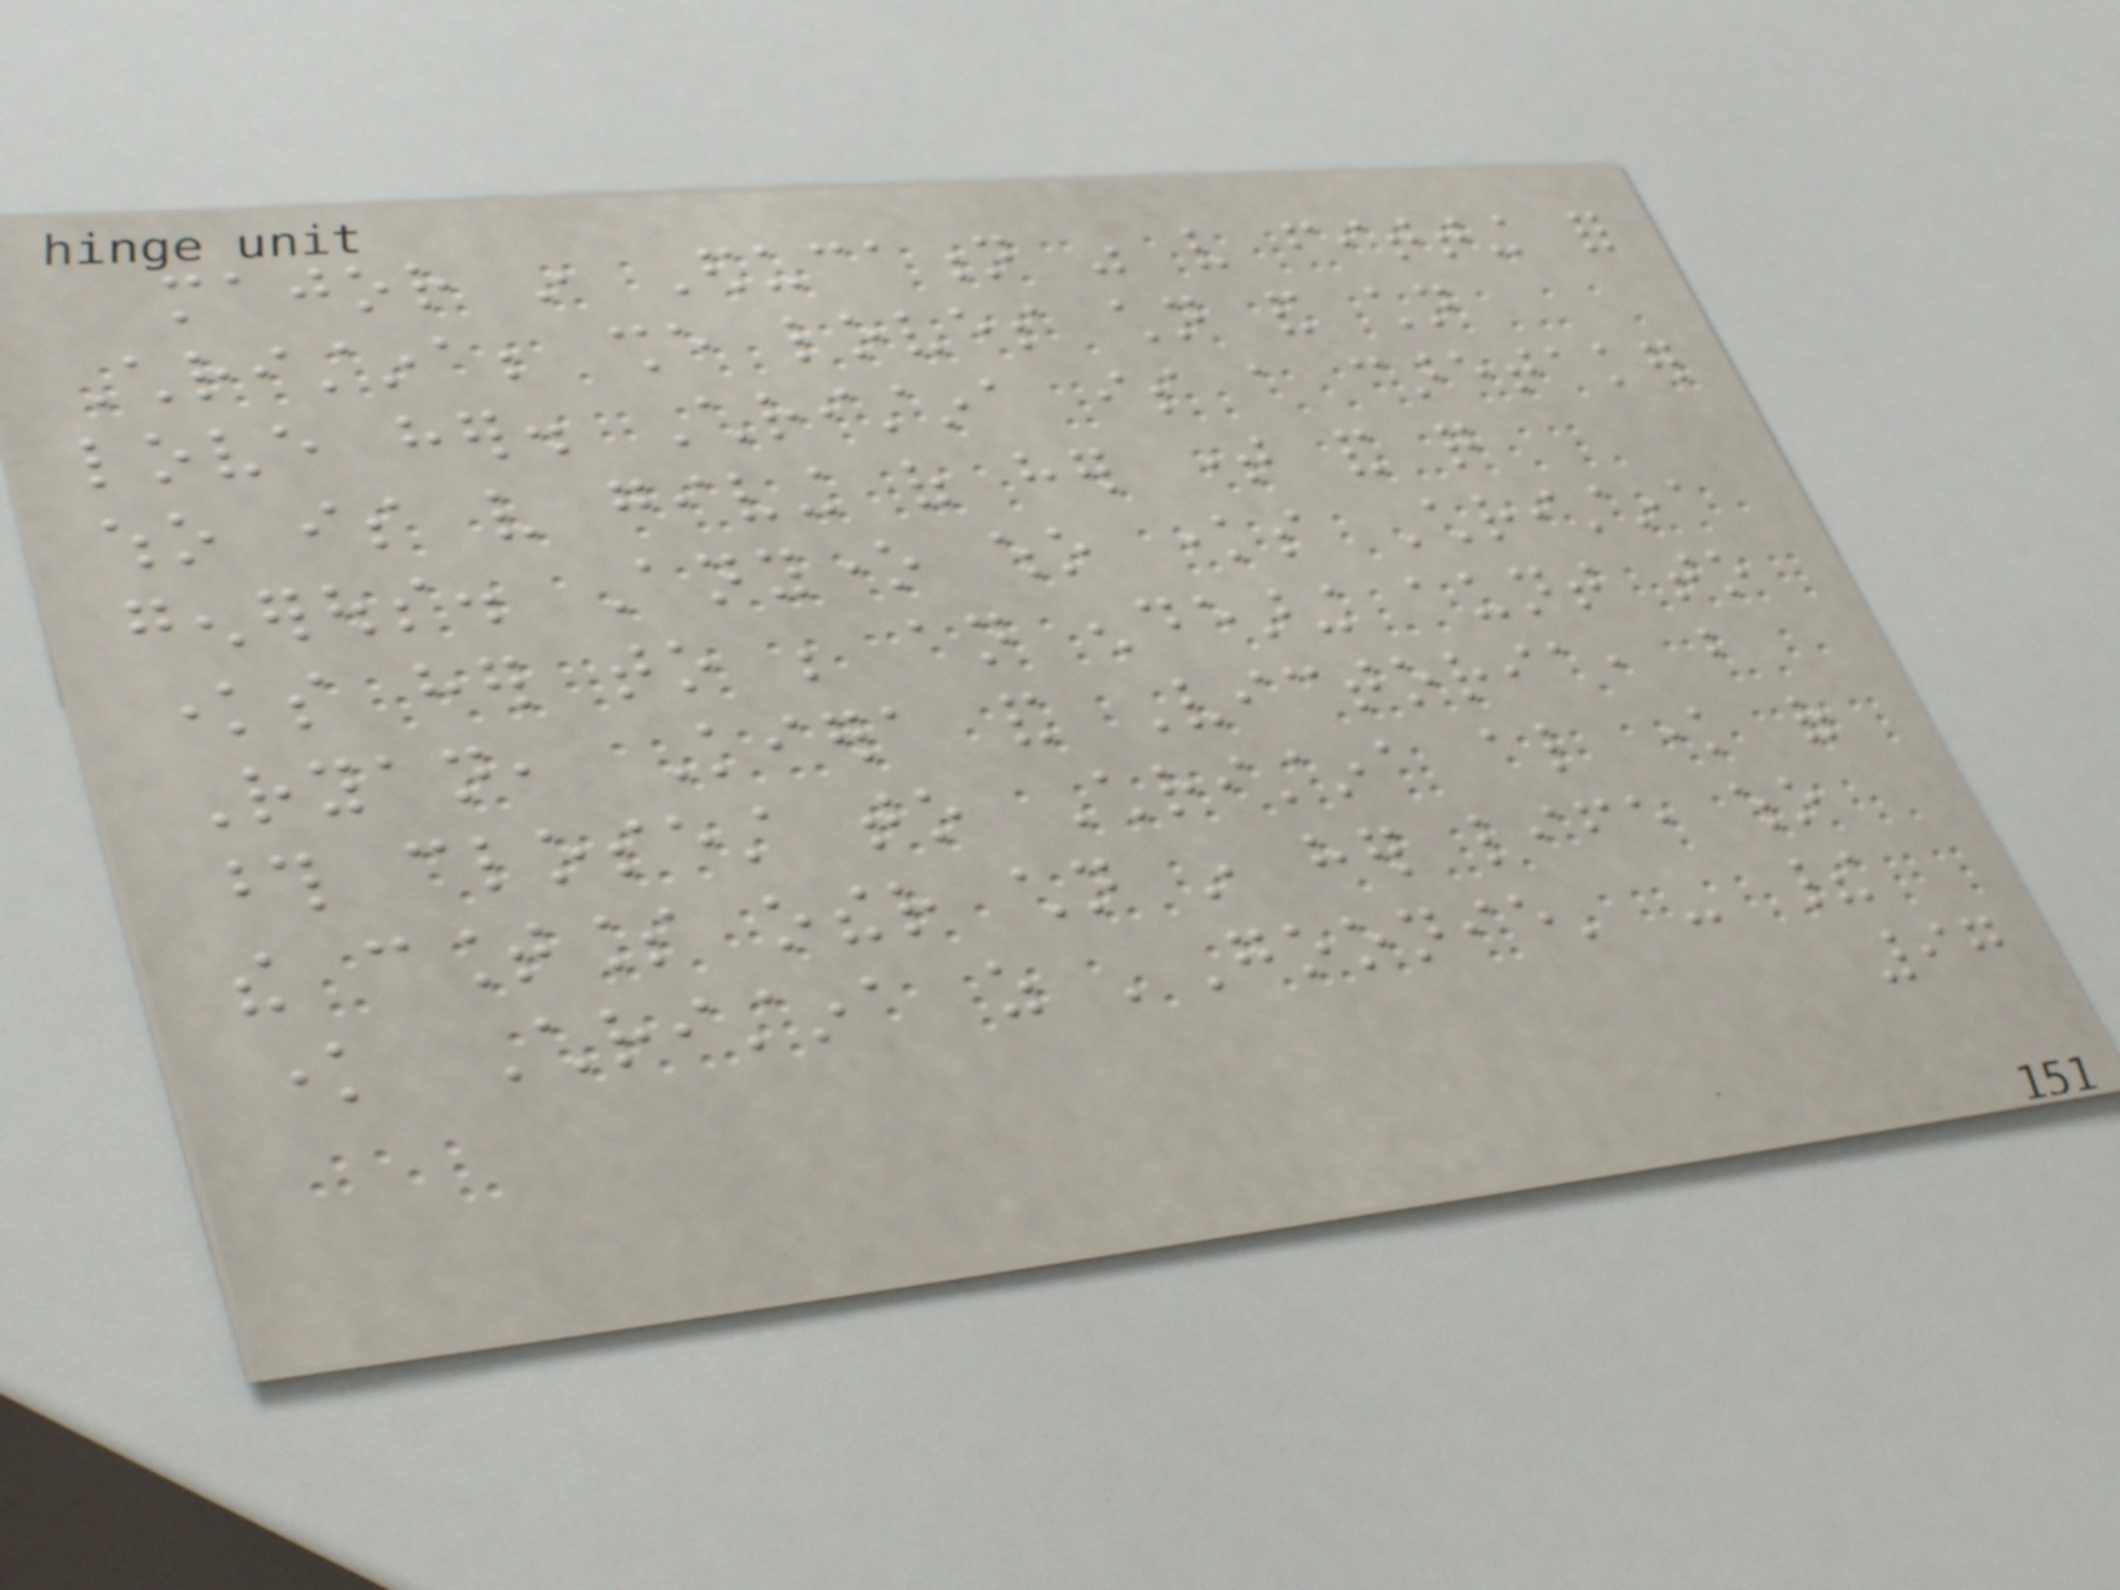major in Education was very fitting for
Christina; she loves children and children
love her. Christina is a caretaker
who is very giving of her time and quite
generous. Anyone who knows Christina
knows her to be an endearing aunt to
Ryan, Kiera and Victoria, but
those closest to Christina also know of
the countless other children in her life who
know Christina as 'Goonie' - their
97
